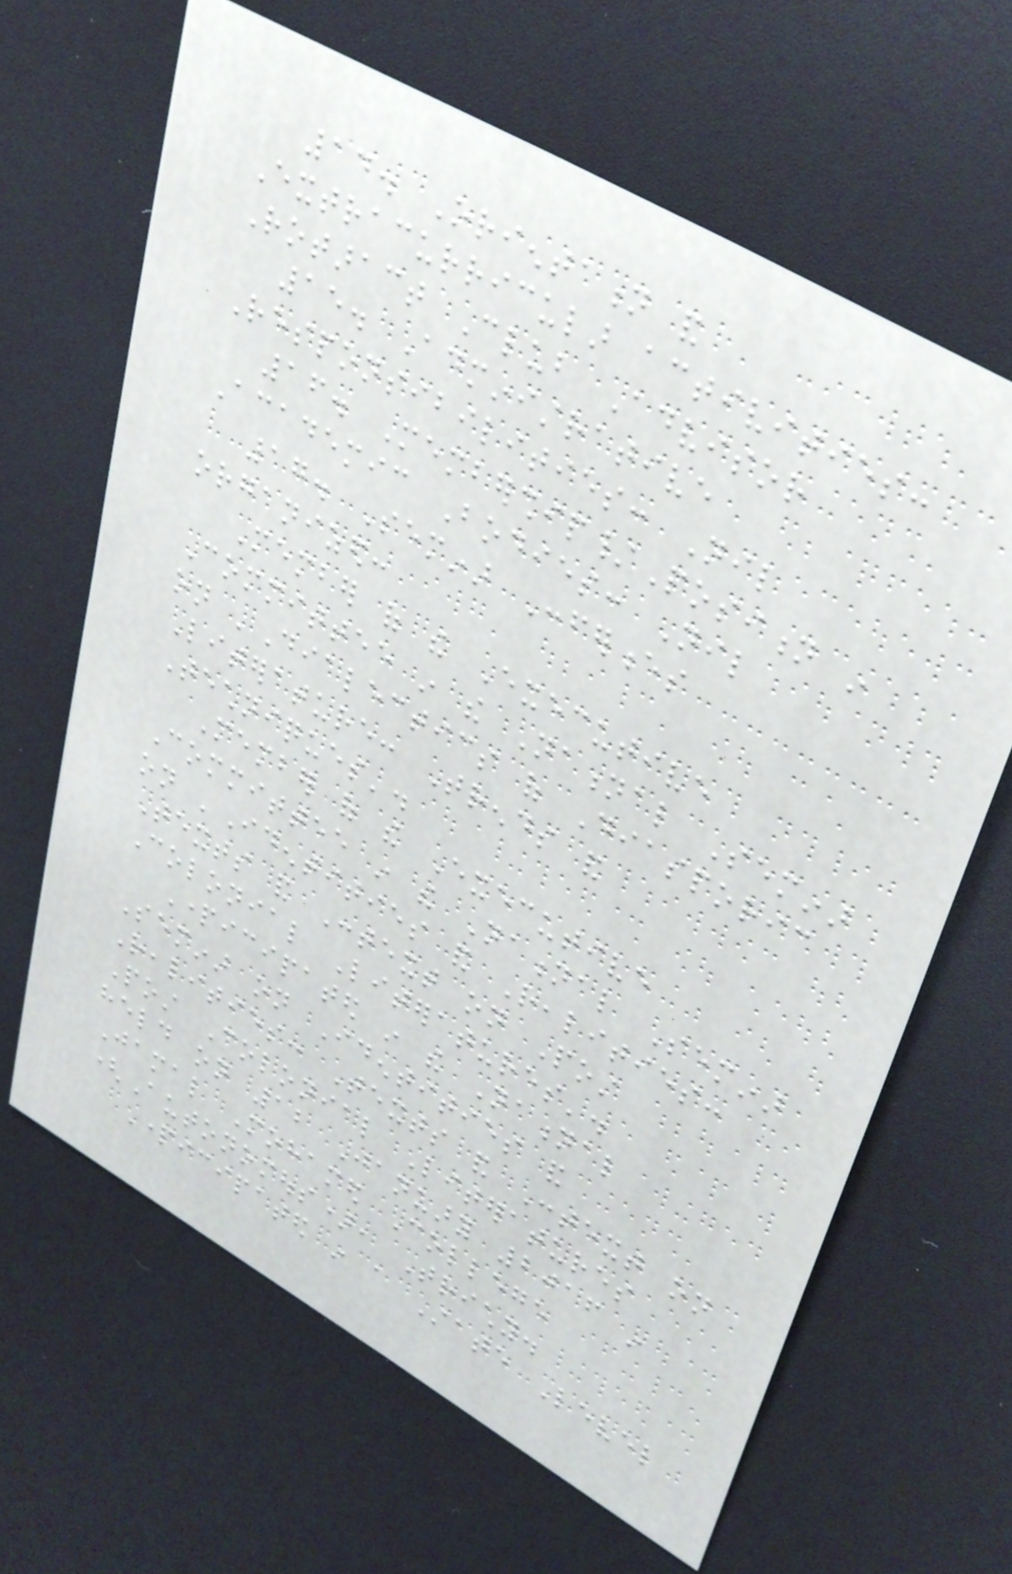14. Orientation and
Extracurricular activities:
Rotaract Club Advisor
15. Administrative
Responsibilities: Nil
16. Membership/Position in
Academic Bodies: Nil
17. Seminar Conferences
organized:
Member of the Executive
Committee in the National Seminar
on 'Dialectics of Diasporic
Literature: Trends and
Techniques'.
Member of the Executive
Committee in the National Seminar
on 'Identities and Realities:
Texts and Context on Post
Colonial Literatures'.
Participated in the National
Seminar on Identities and
Realities: Texts and Context on
Post Colonial Literatures
held on 12 January 2016 in
Jamal Mohamed College
(Autonomous), Trichy.
Participated in a State Level
